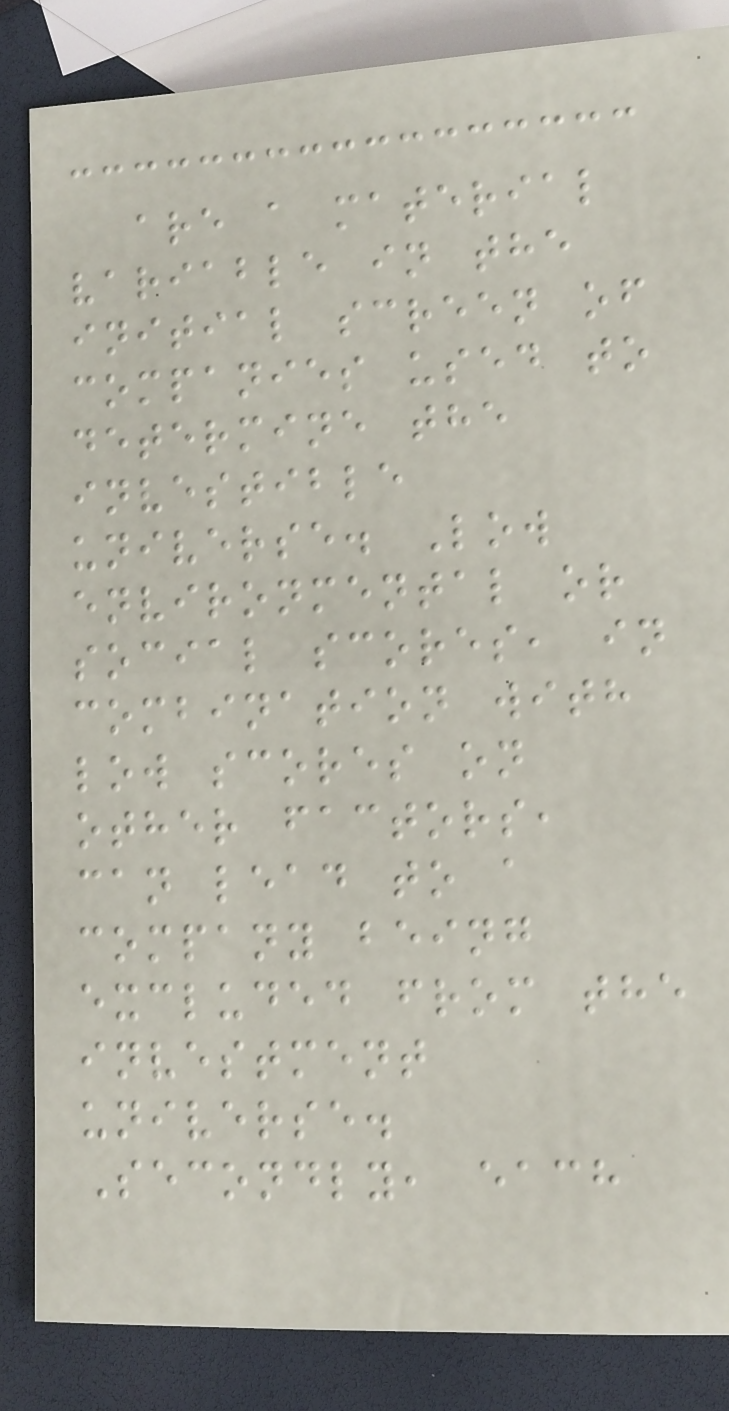are a material
variable in the
initial screen of
companies used to
determine the
investible
universe. Low
environmental or
social scores, in
combination with
low scores on
other factors,
can lead to a
company being
excluded from the
investment
universe.
Secondly, each
